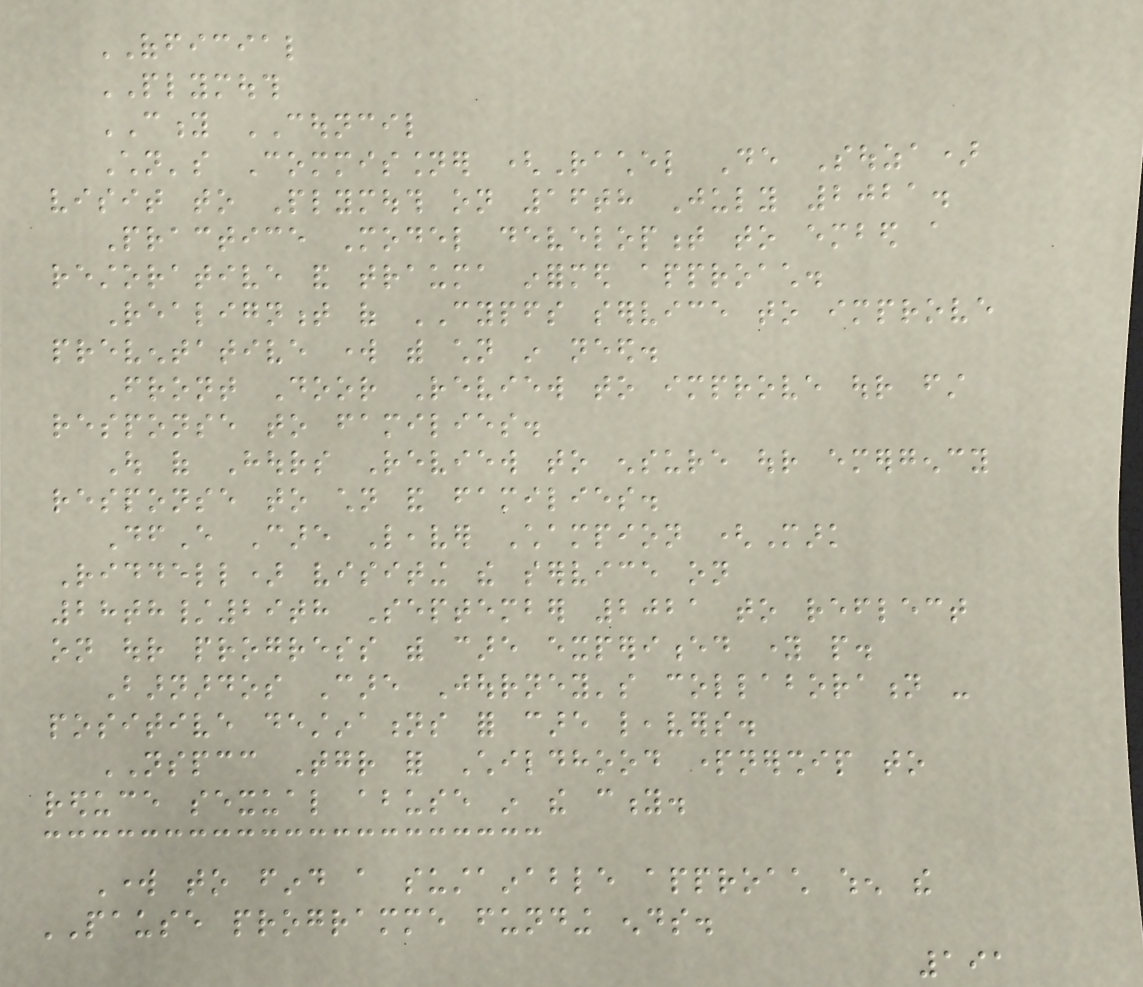OFFICIAL
PLYMOUTH
CITY COUNCIL
Children's Commissioner (Rachel De Souza)
visit to Plymouth on 16th July 2021.
Practice Model development to embed a
restorative and trauma informed approach.
Realignment of CYPFS service to improve
preventative work with children in need.
Front Door Review to improve our first
response to families.
Out of Hours Review to ensure our emergency
response to children and families.
DfE Care Leaver Champion (Mark
Riddell) visiting the service on
28th/29th September 2021 to reflect
on our progress with care experienced young people.
Barnardos Care Journey's collaboration -
positive destinations for care leavers.
NSPCC Together for Childhood partnership to
reduce sexual abuse in the city.
Work to find a sustainable approach when the
PAUSE programme funding ends.
191
